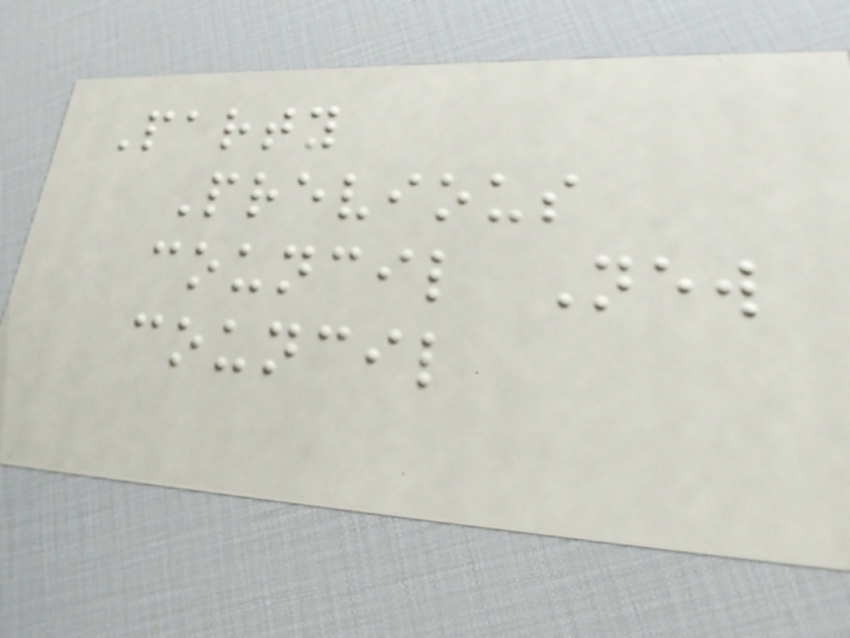Party
Previous
council New
council
